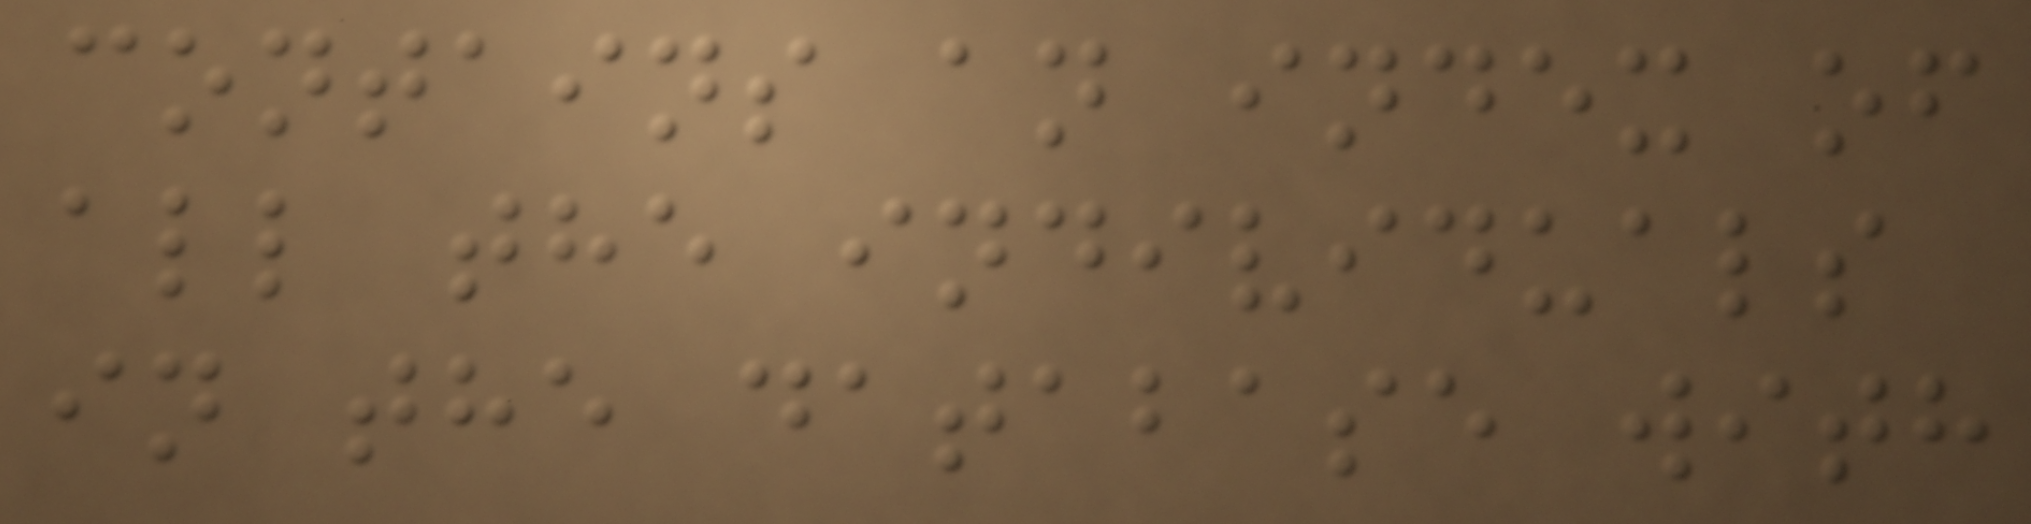contains an index of
all the individuals
in the database with
